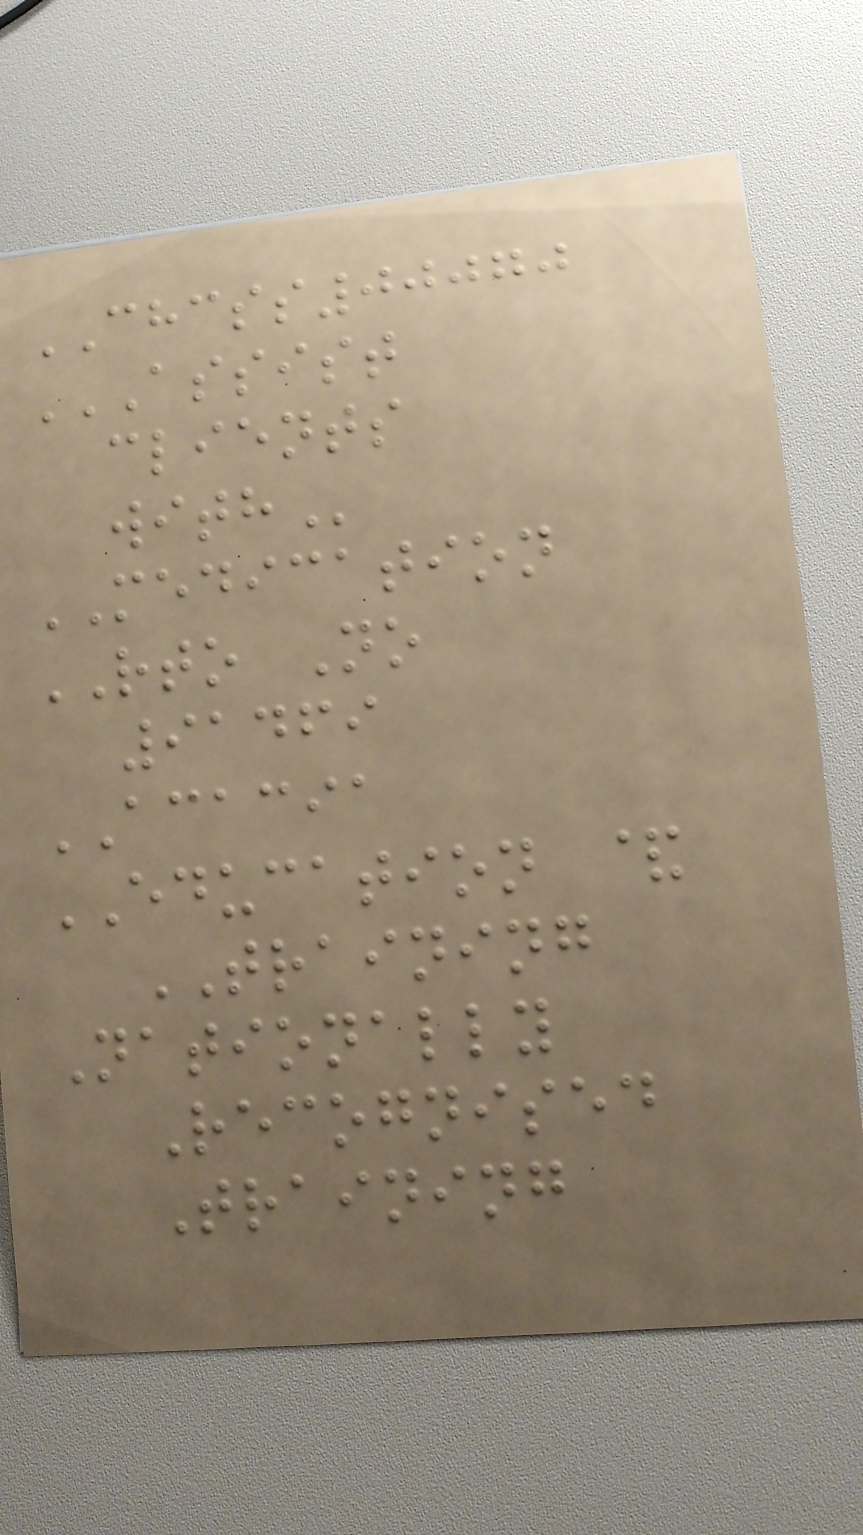CHCSS00070
ASSIST
CLIENTS
WITH
MEDICATION
RTO No
91469
ACACIA
EDUCATION &
TRAINING
Nationally
Recognised
Training
